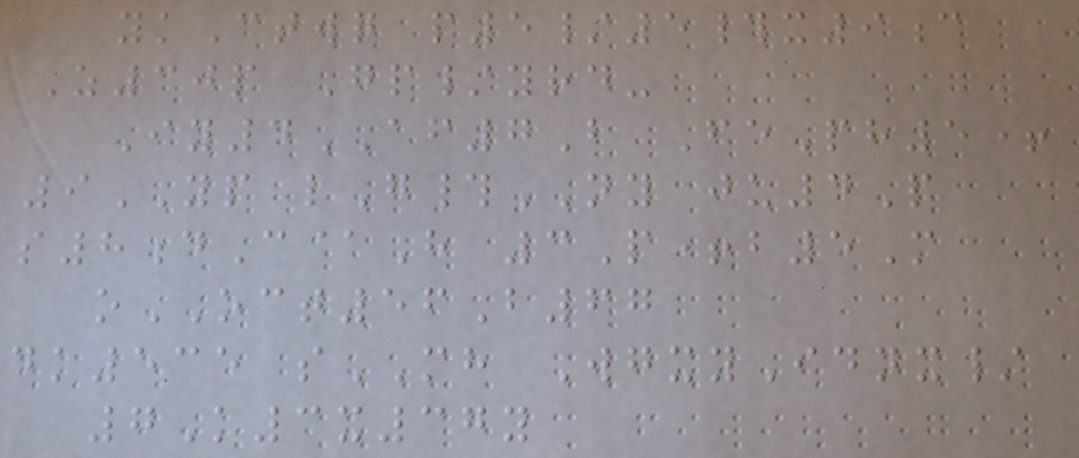ykCtwq p5/5#x9c
Z30p Gp/yrd-
Iy4AF7B FePh5+
9YP lG#NY ju4P
s8dC@H 3P+b5M
oOCT56B67
dk535 sMH WgxyIdnx/
7K3x37y
